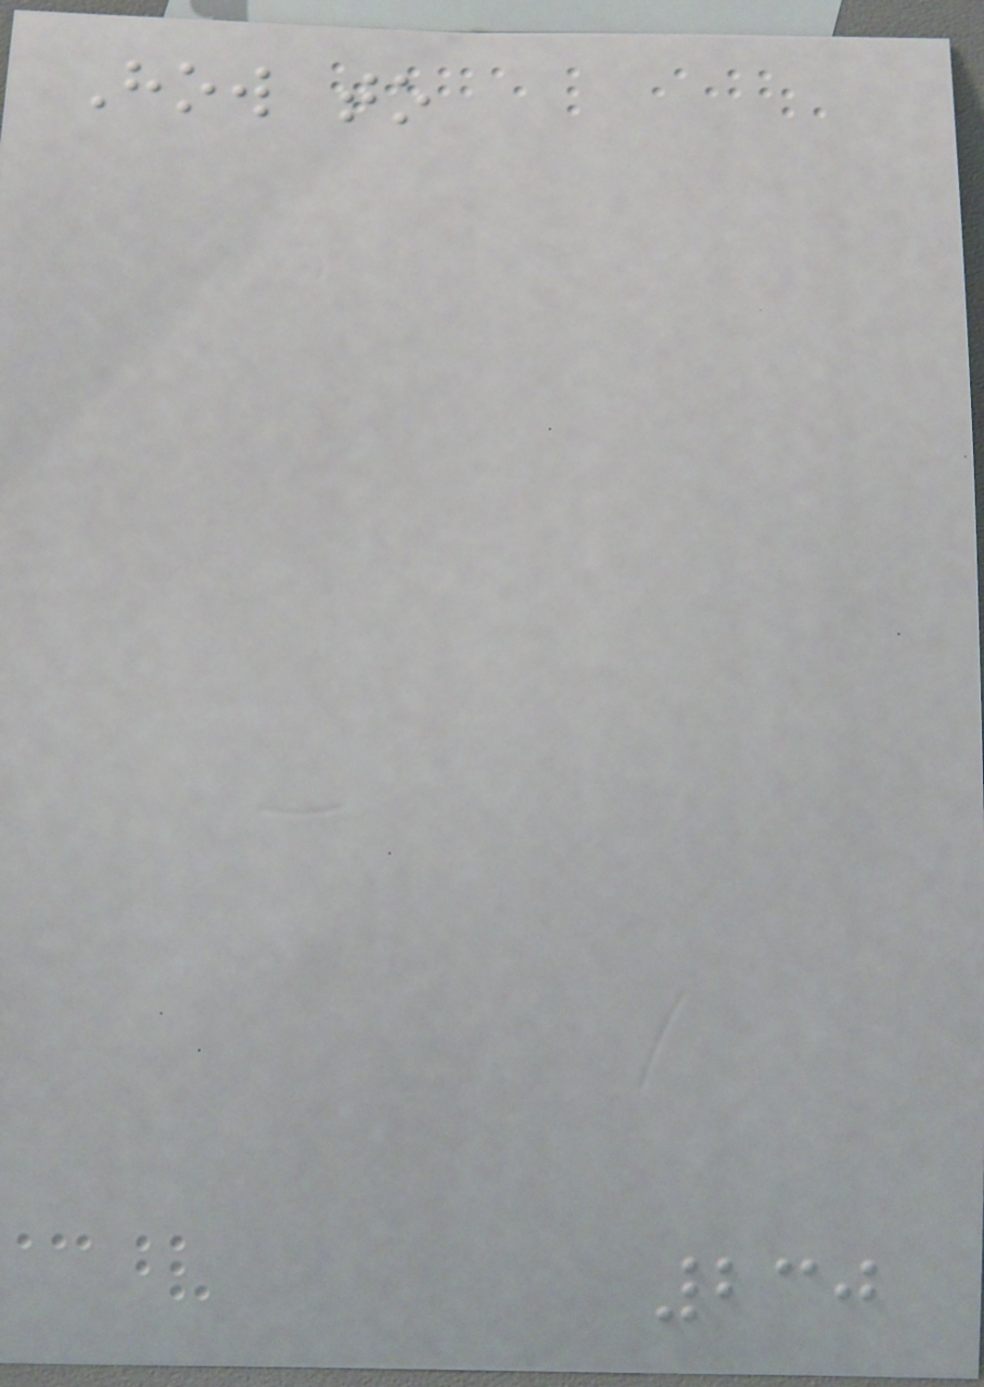How to
230
